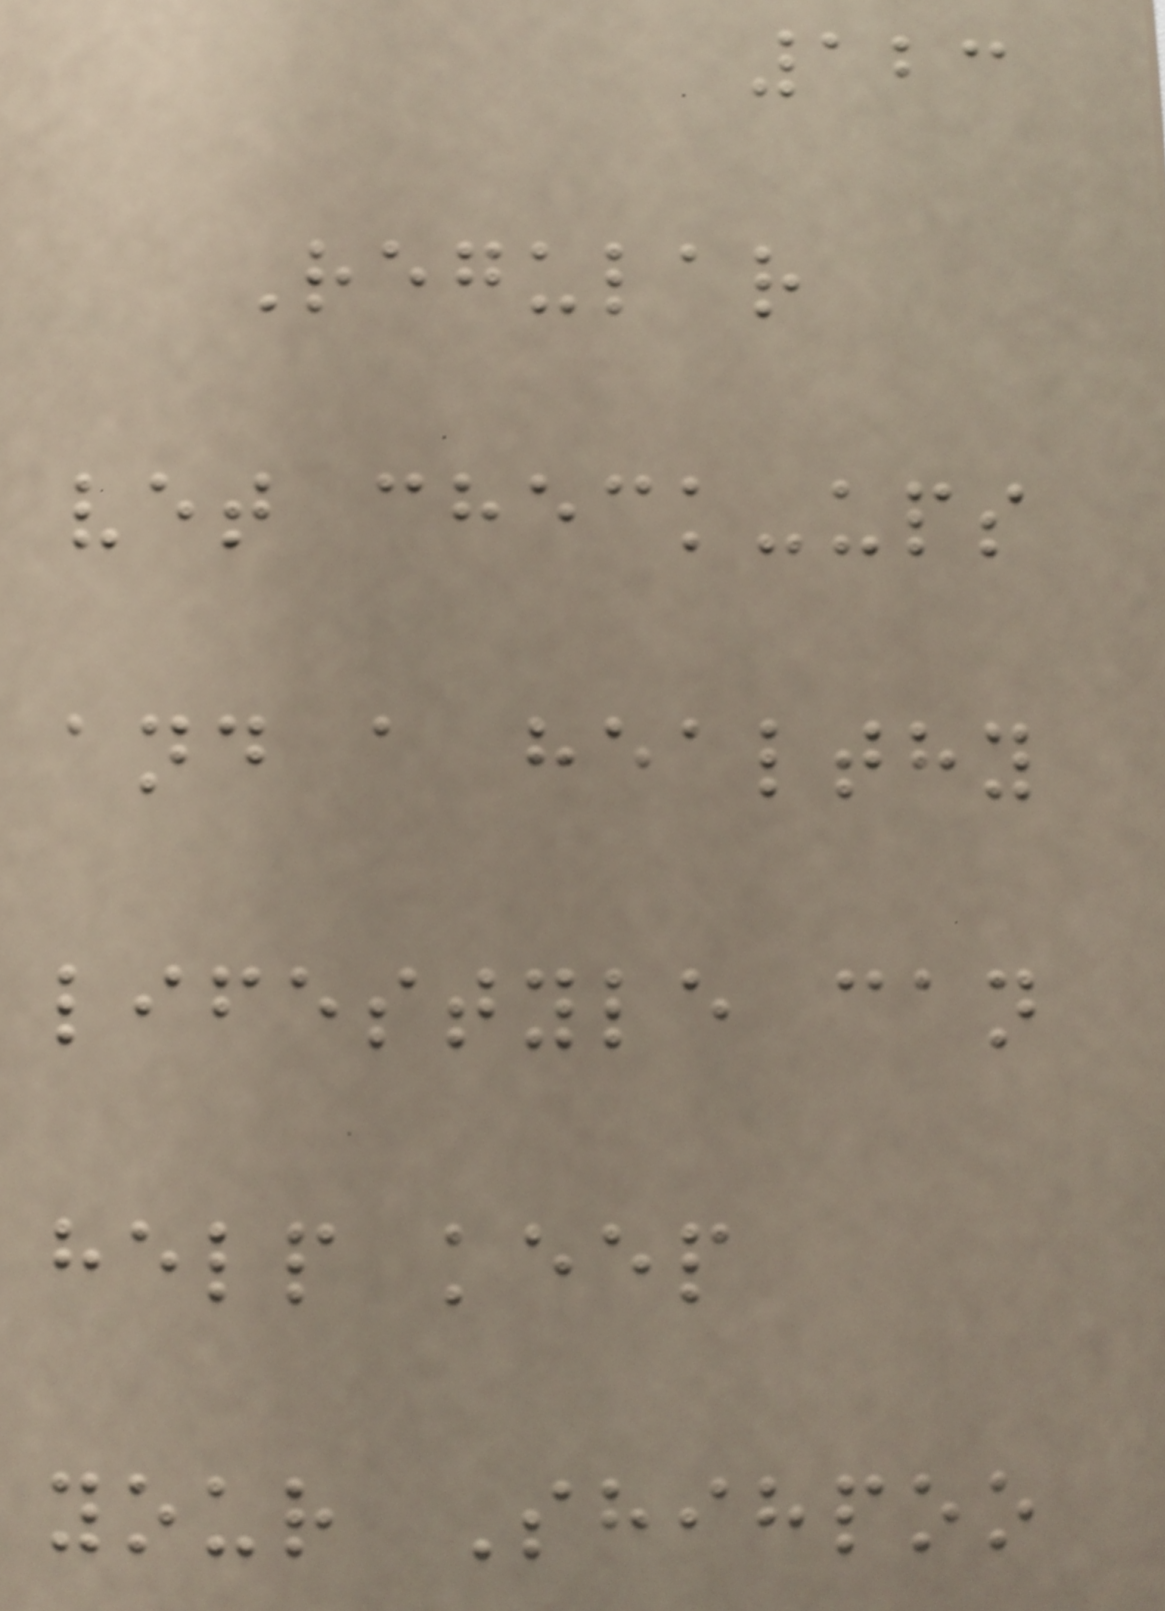123
Regular
vet check-ups
and a healthy
lifestyle can
help keep
your Shihpoo
